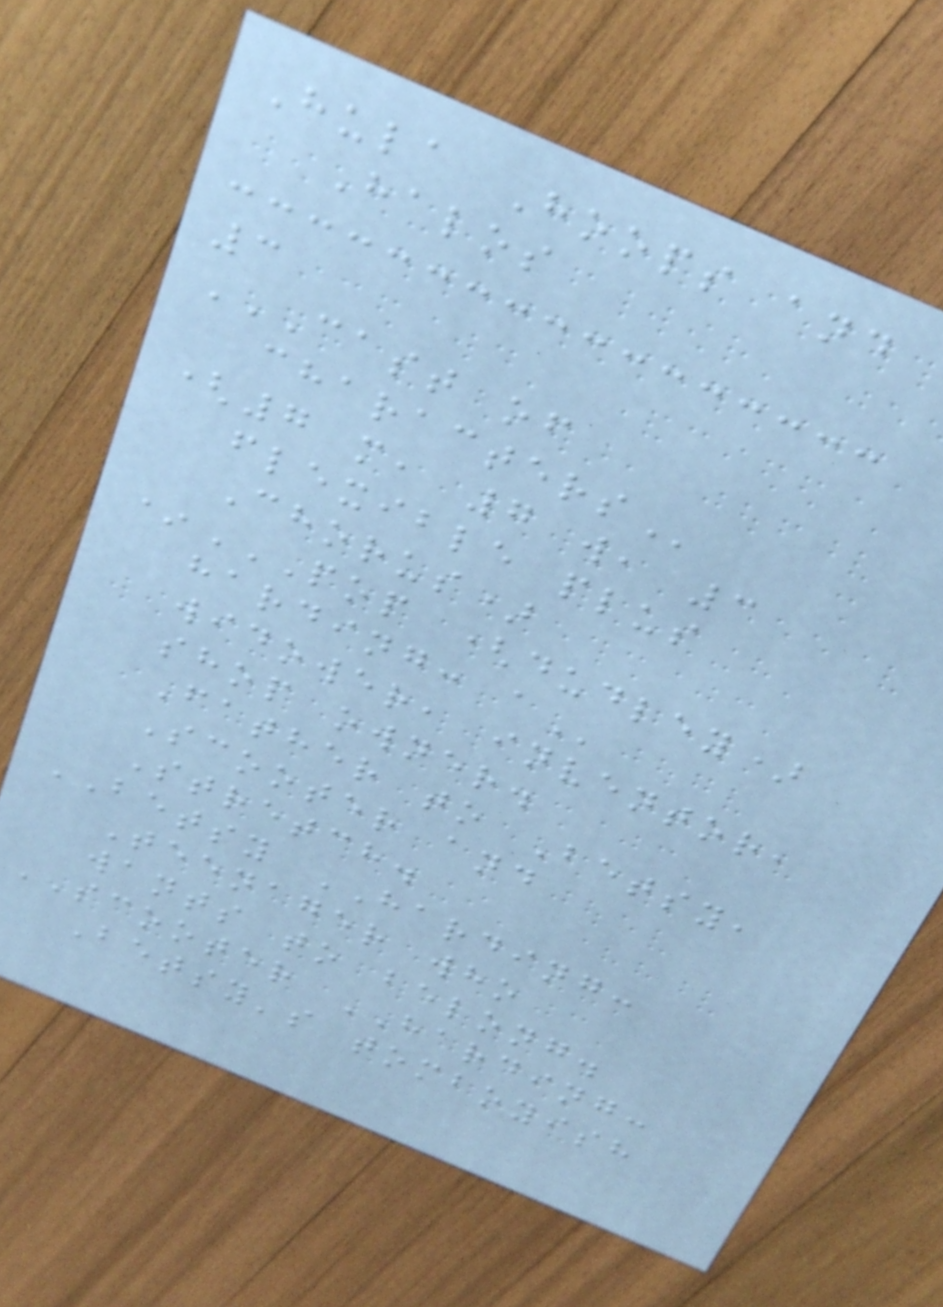Hula Hoops and
Halos
3
CAST OF
CHARACTERS
(7 m, 7 w, 3
flexible plus
Chorus)
*POP (DUDLEY)
HARDING: A
widower, inventor,
shop owner.
Father to Betsy,
Scooter and
Stretch.
BETSY HARDING:
Teenager who
wants to belong.
SCOOTER HARDING:
Betsy's tomboyish
